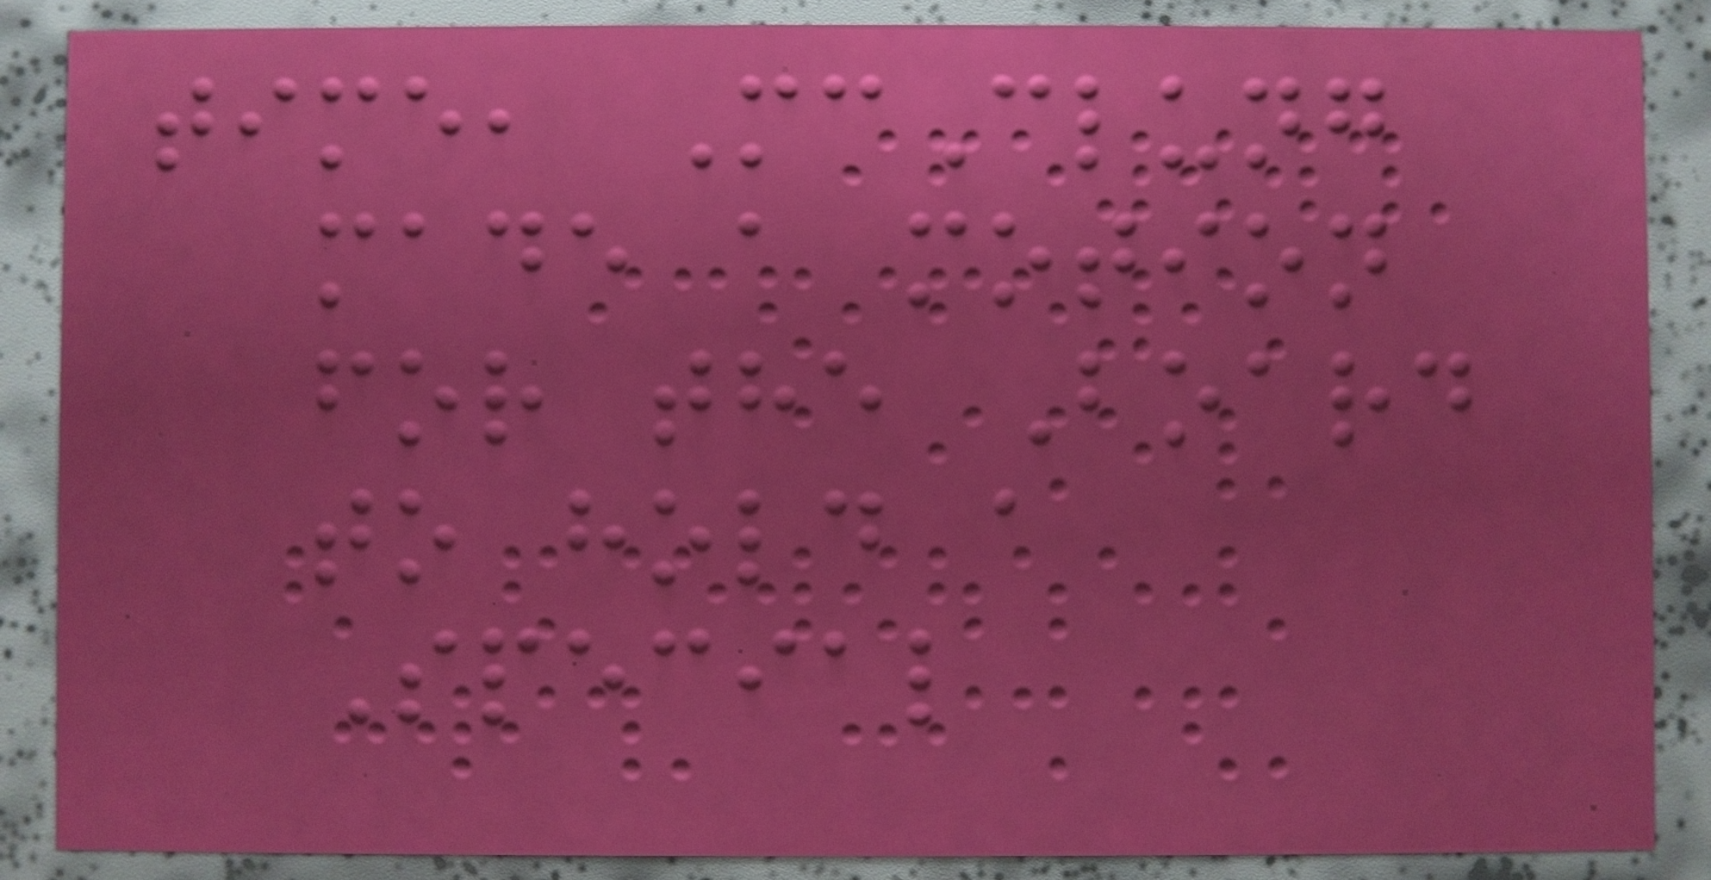time, McClung
made a motion
for the Board
to hold a
Special
